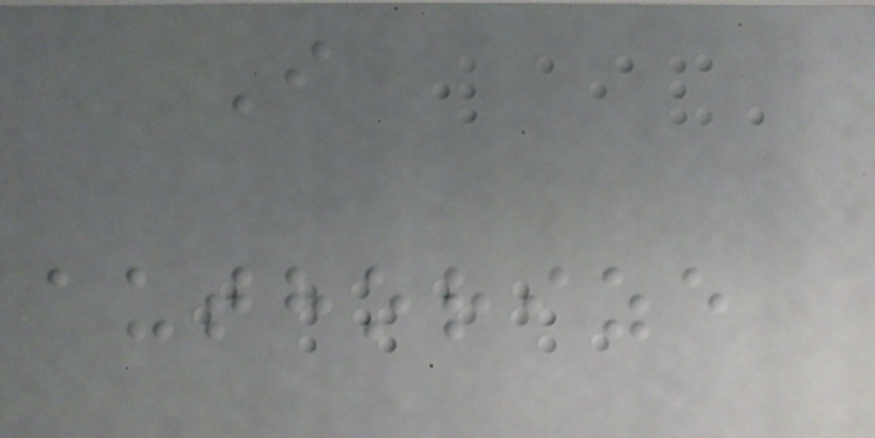I
authorize
